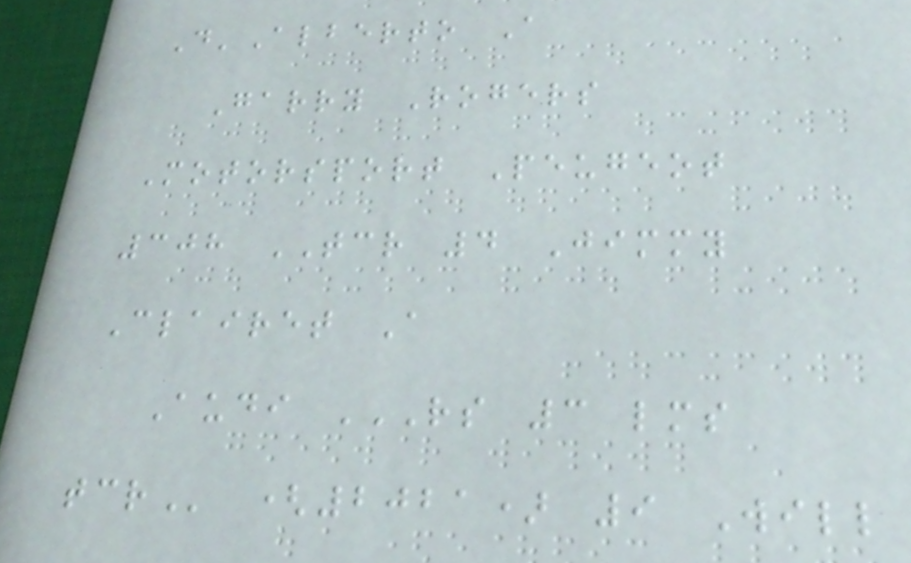D'Alberto A
Garry Rogers
Motorsport Peugeot
308 TCR 4 Jimmy
Clairet A
Audi RS 3 LMS
TCR (2021) 9 Will
